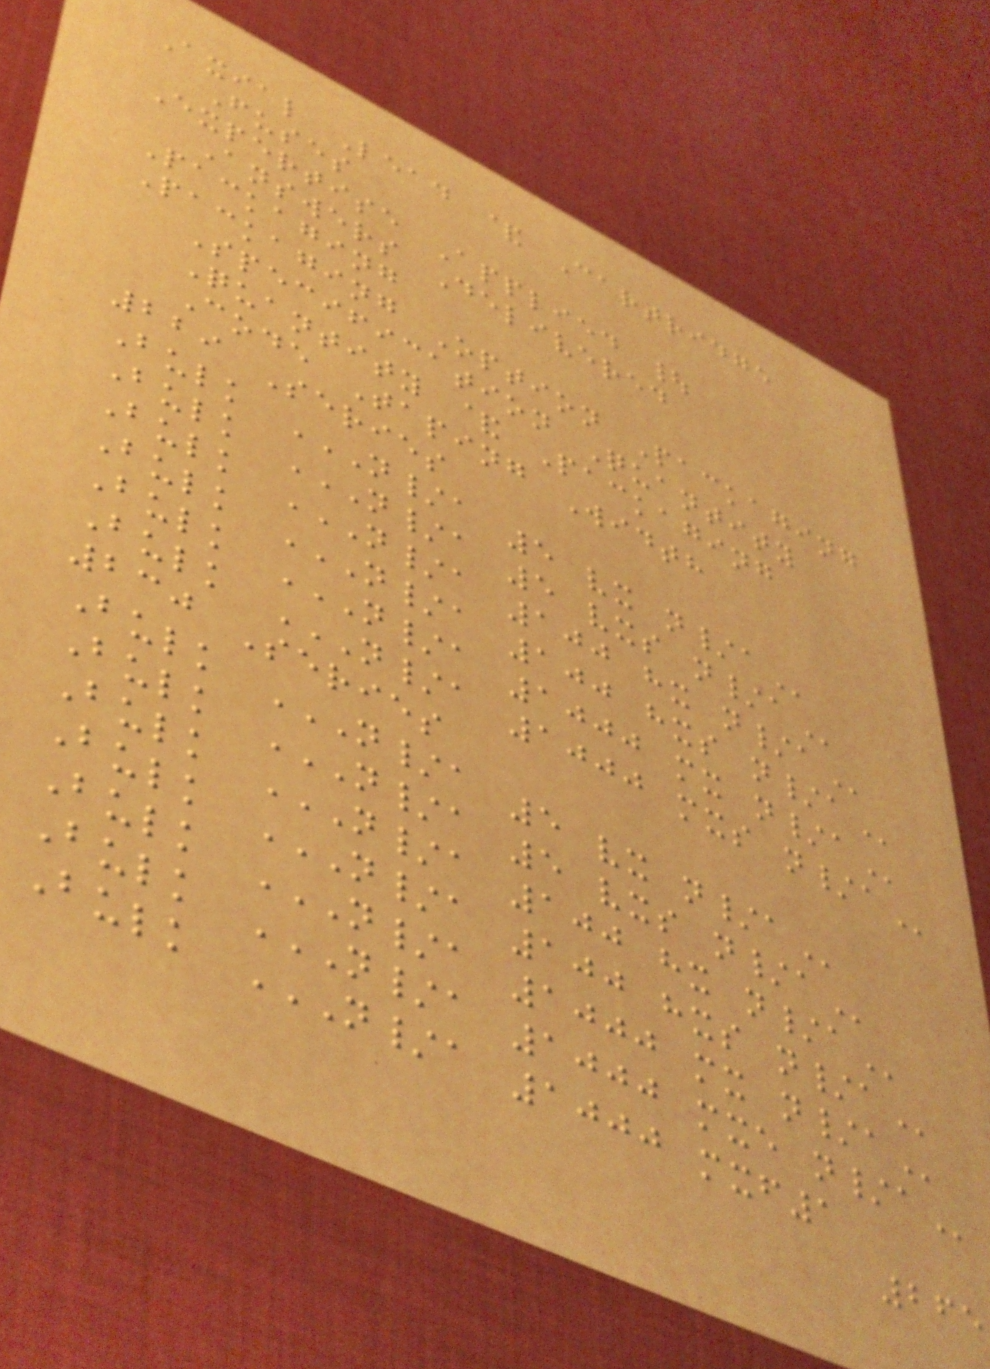Axial Lead & Cartridge
Fuses
Expertise Applied |
Answers Delivered
Packaging
Packaging Option Packaging
Specification Quantity
Quantity & Packaging
Code Taping Width
229 Series
Bulk N/A 5 VX N/A
Bulk N/A 5 VXS N/A
Bulk N/A 100 HX N/A
Bulk N/A 100 HXS N/A
Bulk N/A 1000 MX N/A
Bulk N/A 1000 MXS N/A
230 Series
Bulk N/A 5 VX N/A
Bulk N/A 5 VXS N/A
Bulk N/A 100 HX N/A
Bulk N/A 100 HXS N/A
Bulk N/A 1000 MX N/A
Bulk N/A 1000 MXE N/A
Bulk N/A 1000 MXF1
265
